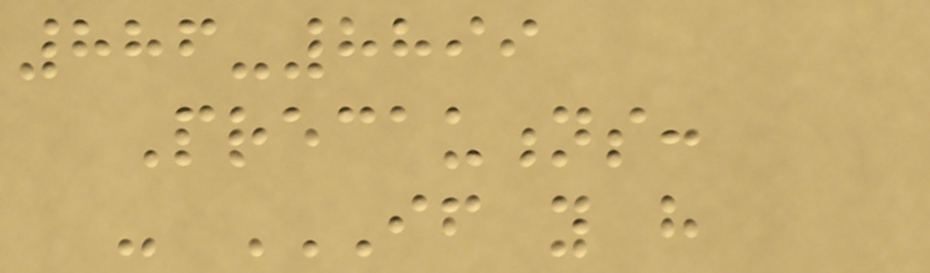886-8899
Precautions:
- IF YOU HAVE
